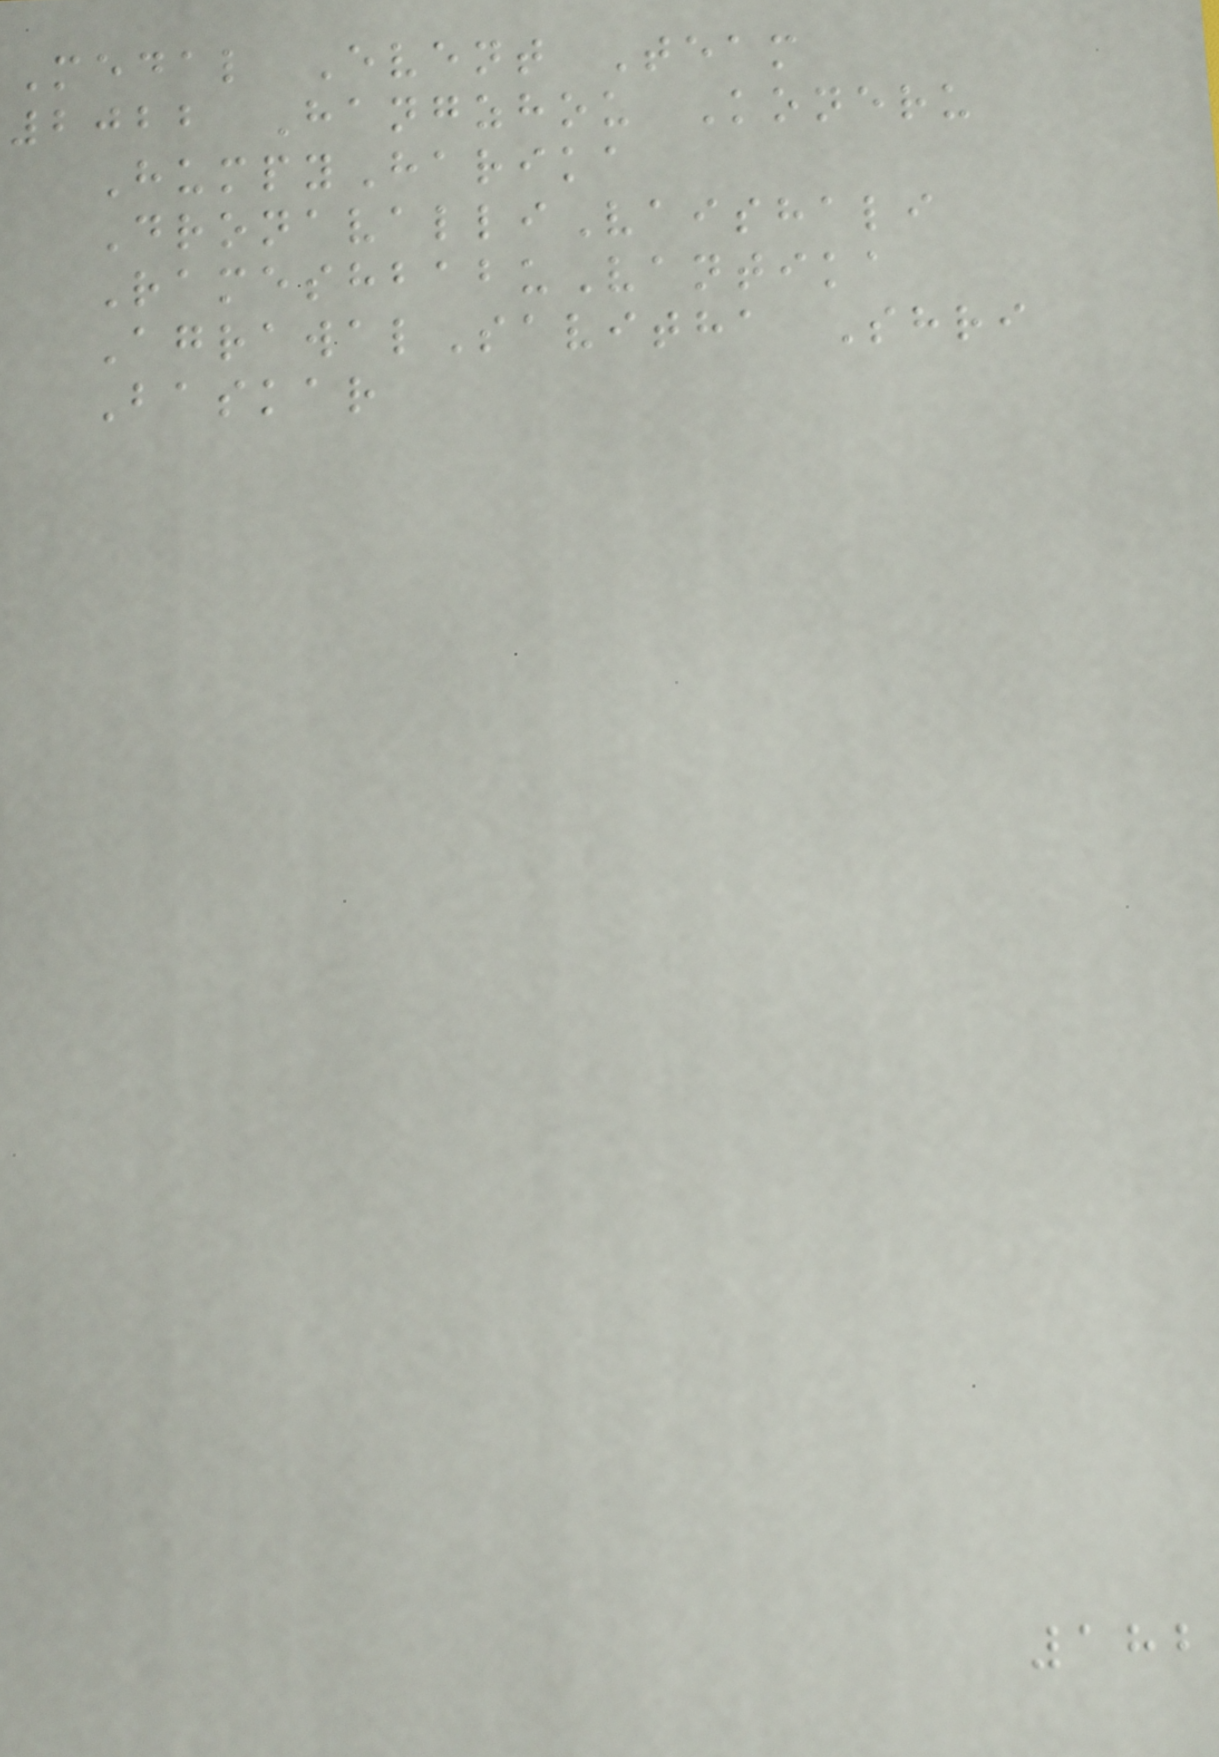Medal Event Team
2022 Hangzhou Koneru
HumpyHarika
DronavalliVaishali
RameshbabuVantika
AgrawalSavitha Shri
Baskar
182
